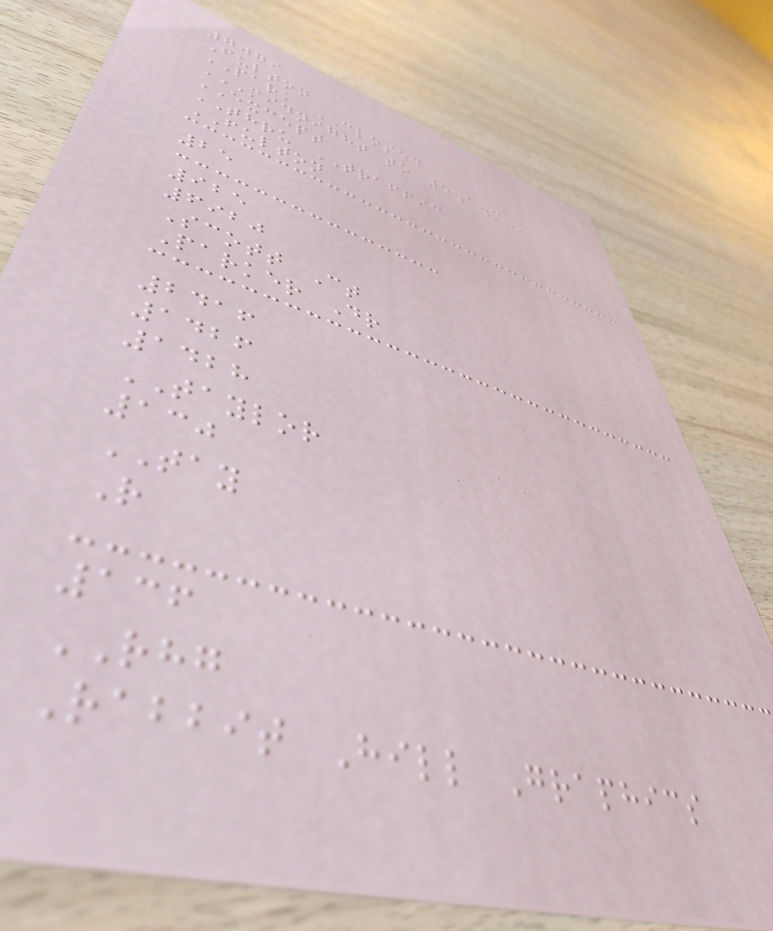7079
Fulton
PARK CLOSED
MIDNIGHT TO 5A.M
EXCEPT
THRU TRAFFIC
FULTON
25
925
6920
Scott Ct
Parker Dr
2416
1426
1428
TAYLOR
130
TAY
R
136
RHG
Rabbit Hill Graphics
